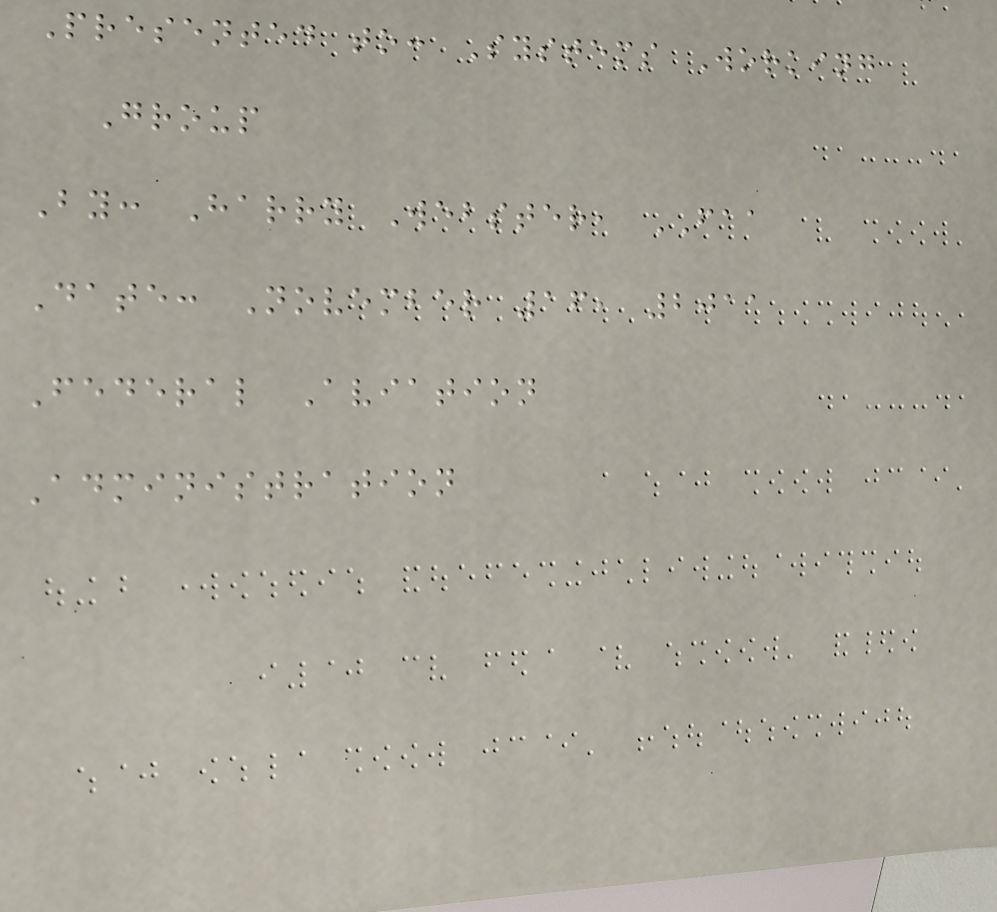Presented to: Systems Working
Group
By: Harry Webster, FAA
Date: November 16, 2011
Federal Aviation
Administration
